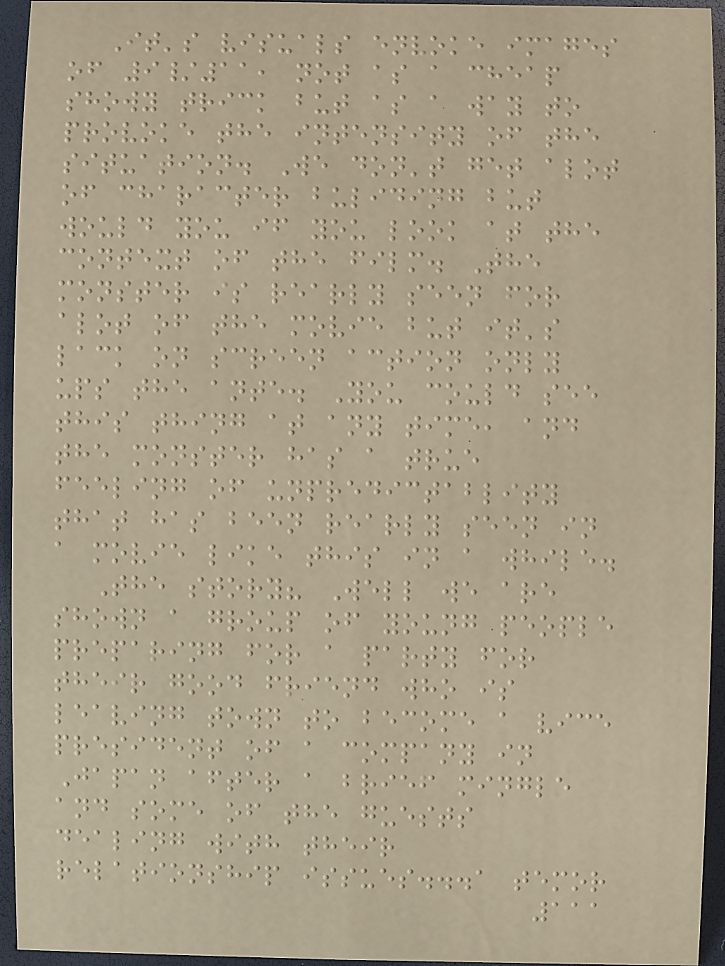It's visuals envoke images
of 9/11, not as a cheap
showy trick but as a way to
provoke the intensity of the
situation. We don't get alot
of character buliding but
would you if you look at the
context of the film. The
monster is rearly seen for
alot of the movie but it's
lack on screen action only
ups the ante. You could see
this thing at any time, and
the monster has a true
feeling of unpredictablity
that has been rearly seen in
a movie like this in a while.
The story? Well we are
shown a group of young people
preparing for a party for
their good friend who is
leaving town to become a vice
president of a company in
Japan after a brief mingle
and some of the guests
dealing with their
relationship issues...a temor
111
